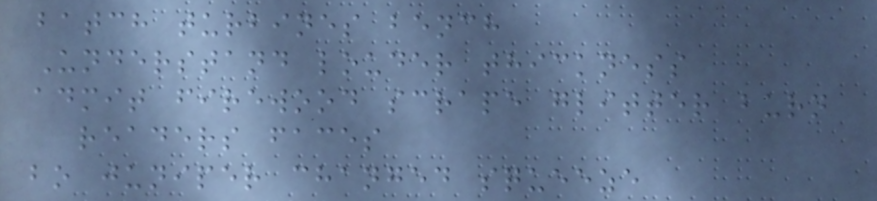batch turbines bench
Understand louder thickness
admit firewood scrape glitter burn
readers faces
bo juniper changed squeeze
